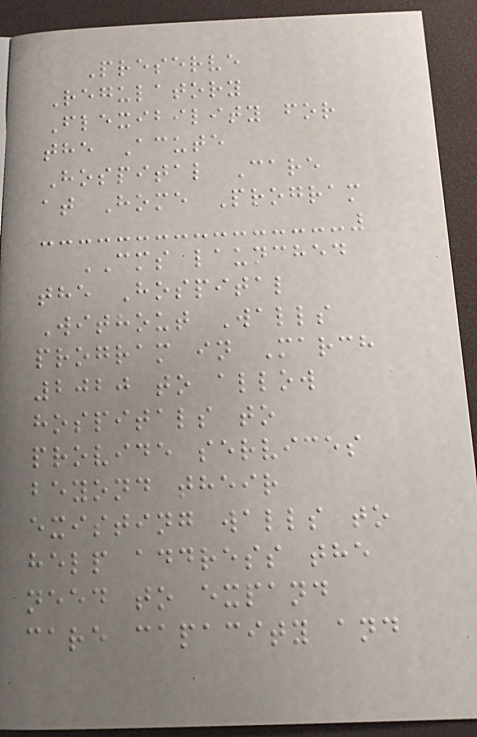Preserve
Regulatory
Flexibility for
the Acute
Hospital Care
at Home Program
CMS launched
the Hospital
Without Walls
program in March
2020 to allow
hospitals to
provide services
beyond their
existing walls to
help address the
need to expand
care capacity and
